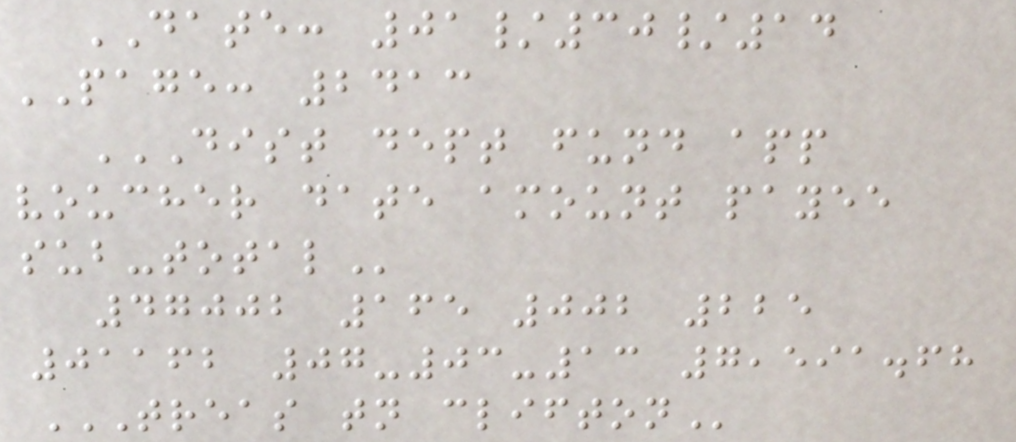DATE: 01/30/14
PAGE: 2413
DIST DEPT FUND APP
VOUCHER DATE AMOUNT PAYEE
SUB-TOTAL
47002 165 002 225
01162 07-03-13 7,591.68
TREAS TN CLIFTON
